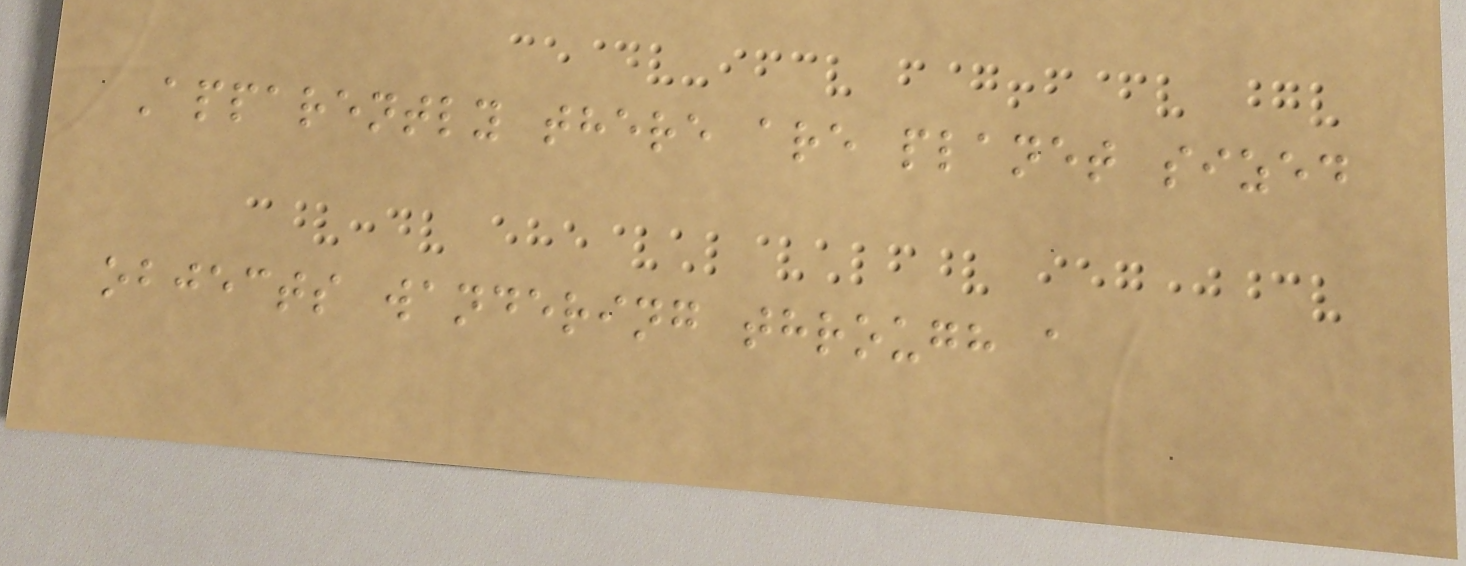Apparently there are planet sized
objects wandering through a
